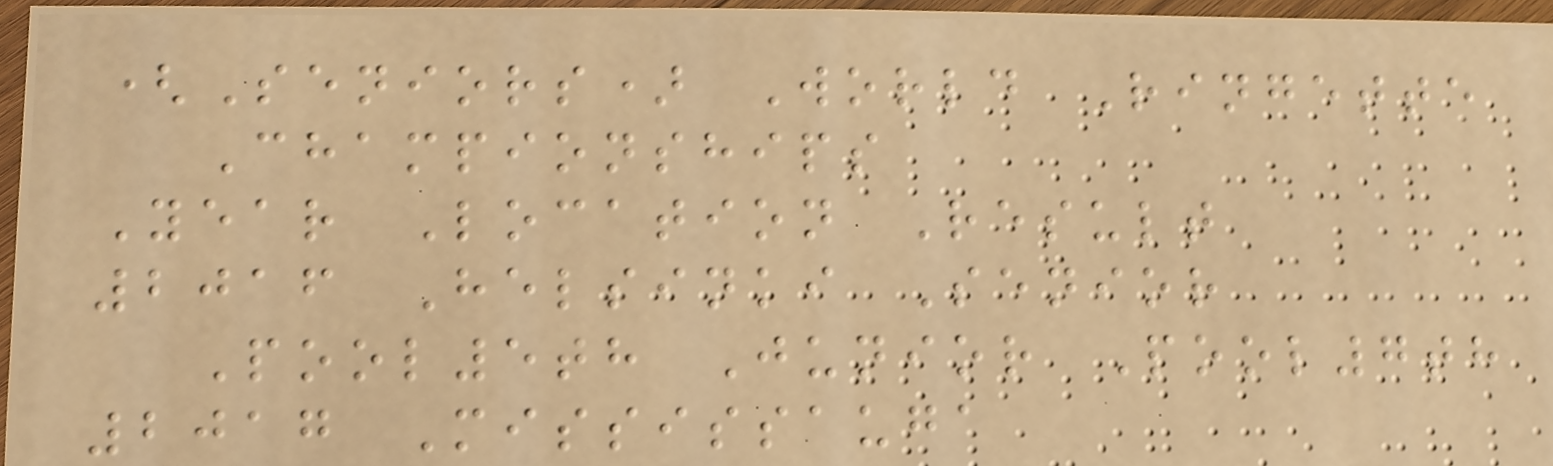(Seniors) World Ringette
Championships
Year Location Result
2016 Helsinki Senior
Pool5th Junior Pool7th
2017 Mississauga
